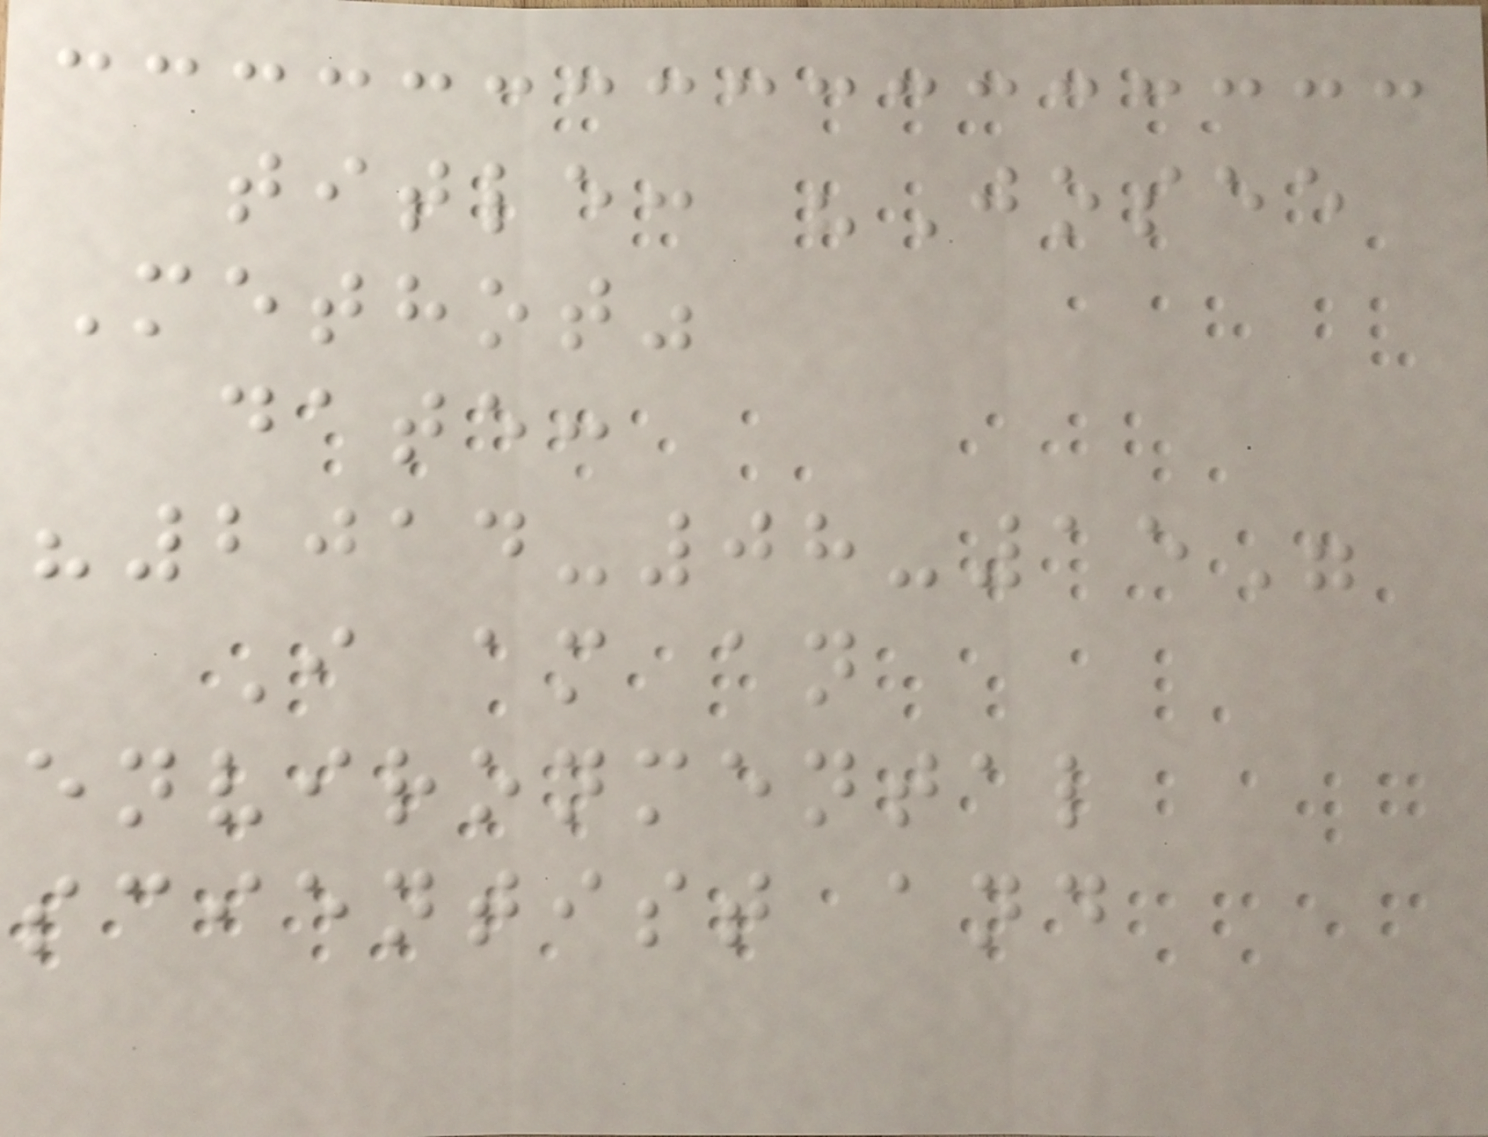title: "Josee
Methot"
date:
"2014-08-15"
I am an
environmental
scientist and
